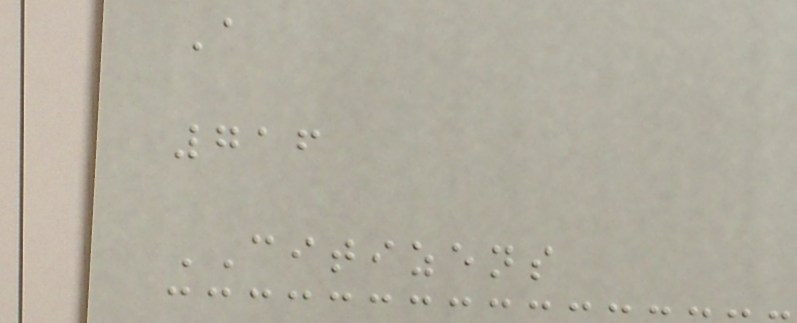A
716
CITIZENS
